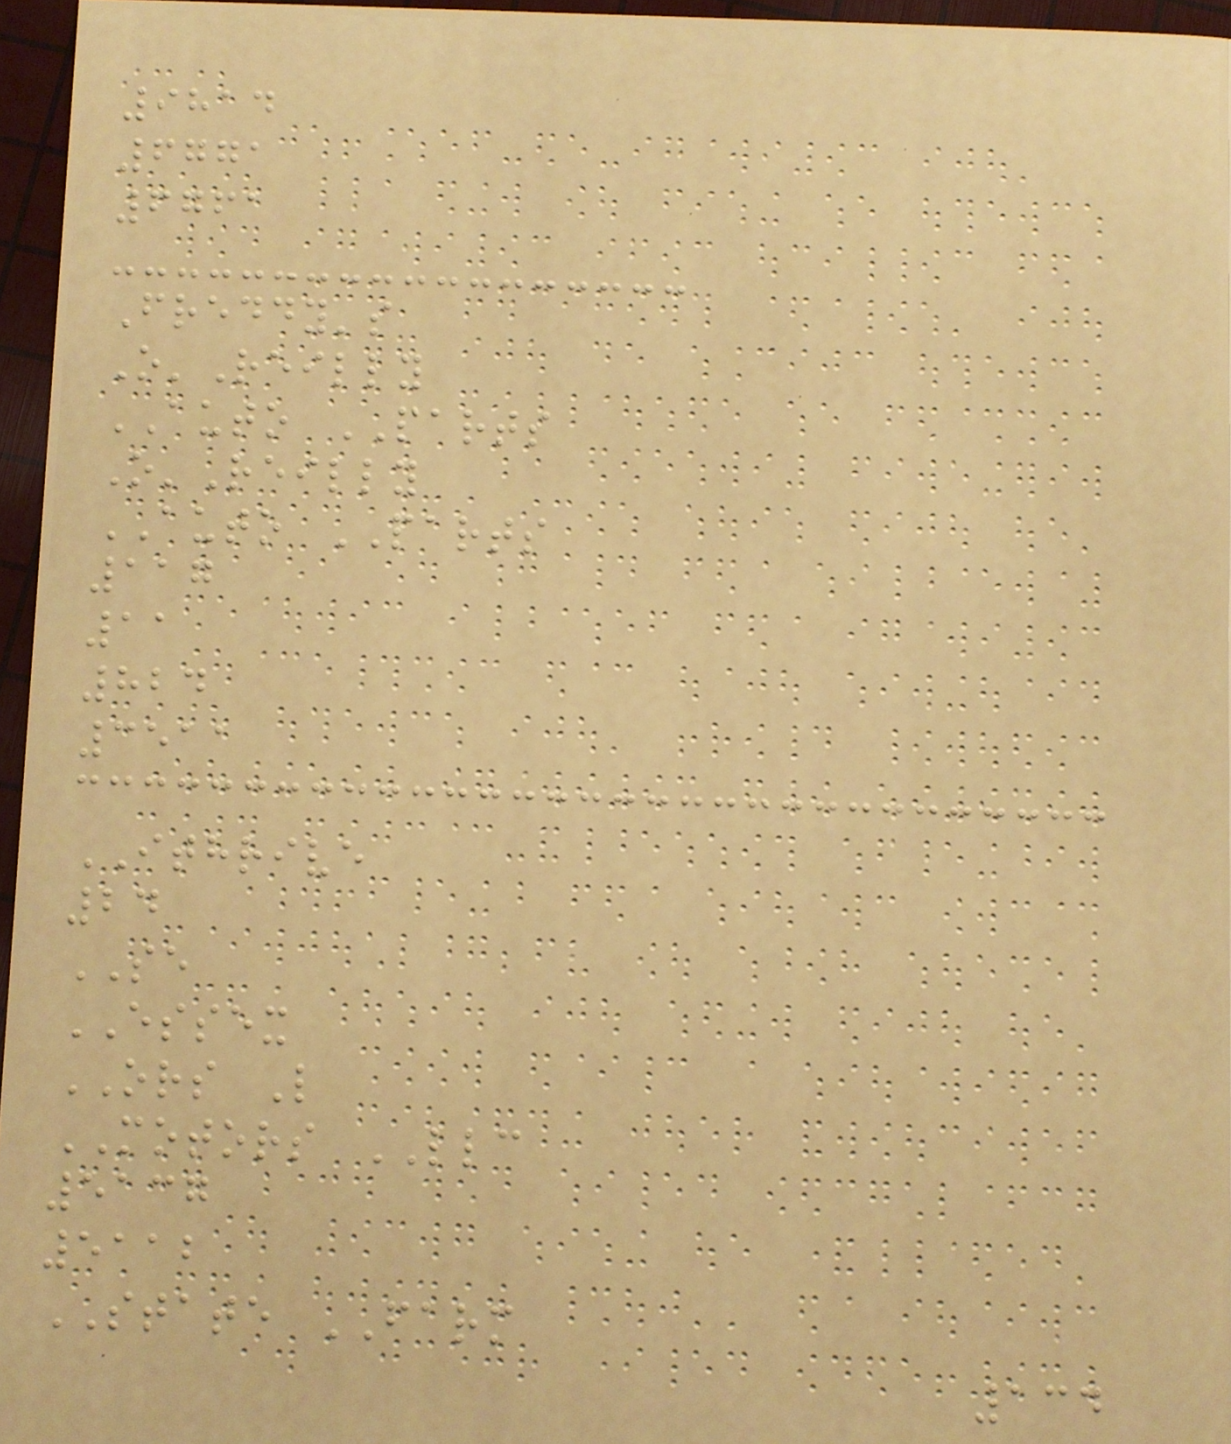9814
6771
6761
Freddy's
O'Reilly
AUTO PARTS
O'Reilly
AUTO PARTS
117
11
824
3511
ITHRIVE
24
SE
ESSEX
ORS L
MOTORS LLC
5137
5112
STATE FARM
134
